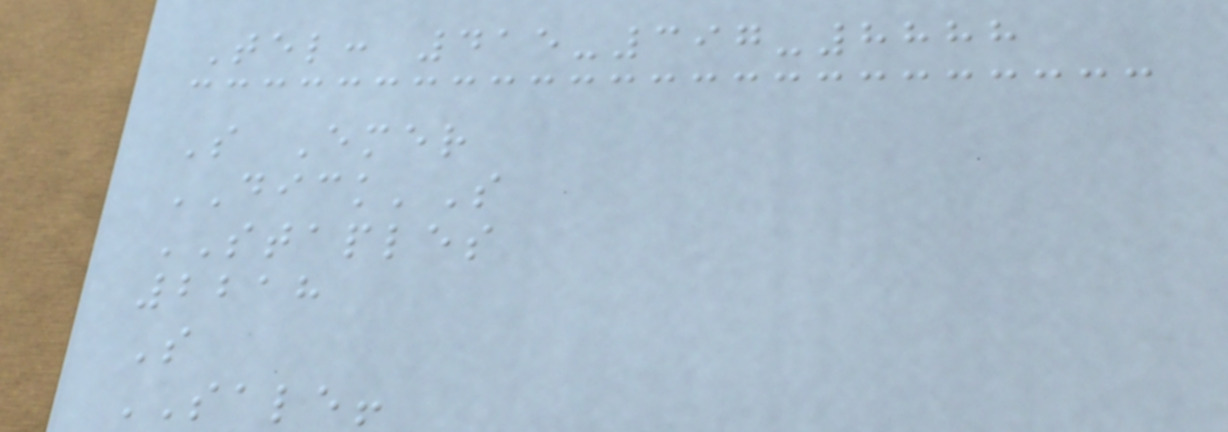Tel: 415-397-8888
S Emer
DICK'S
STAPLES
2218
S
SALE!
